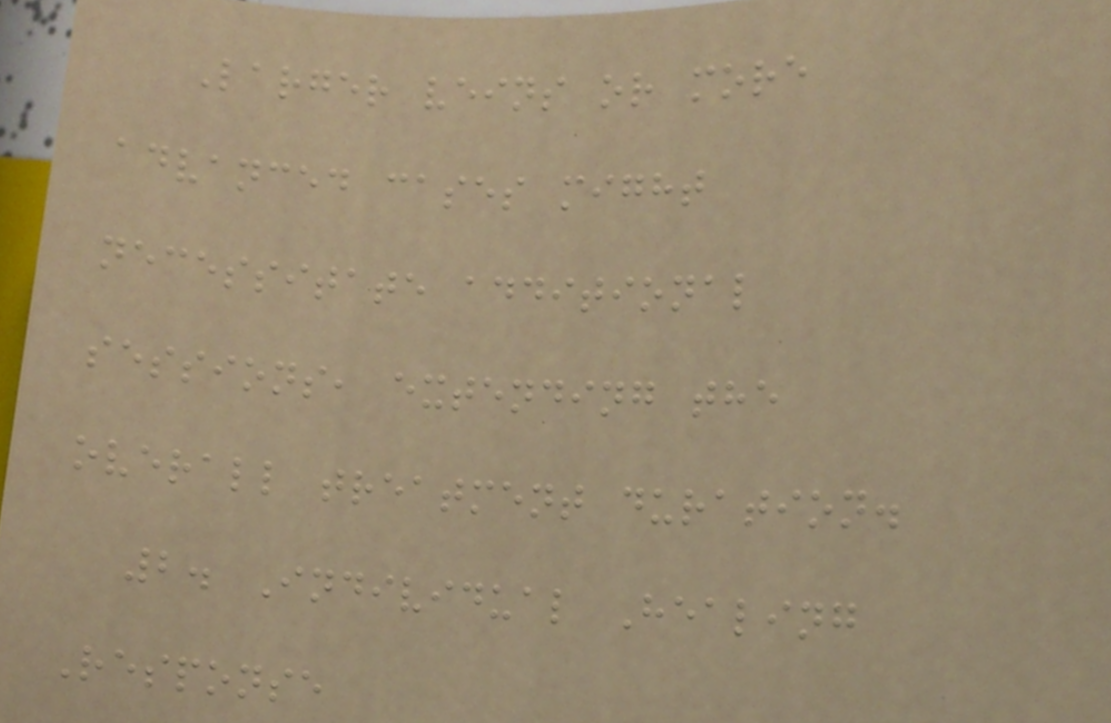Larger veins or more
advanced cases might
necessitate additional
sessions, extending the
overall treatment duration.
2. Individual Healing
Response
